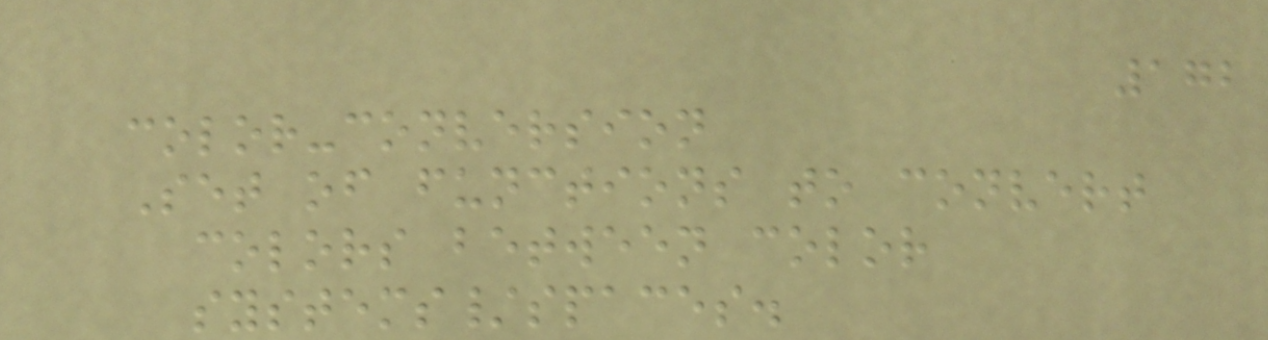172
color-conversion
Set of functions to convert
colors between color
systems/spaces.
